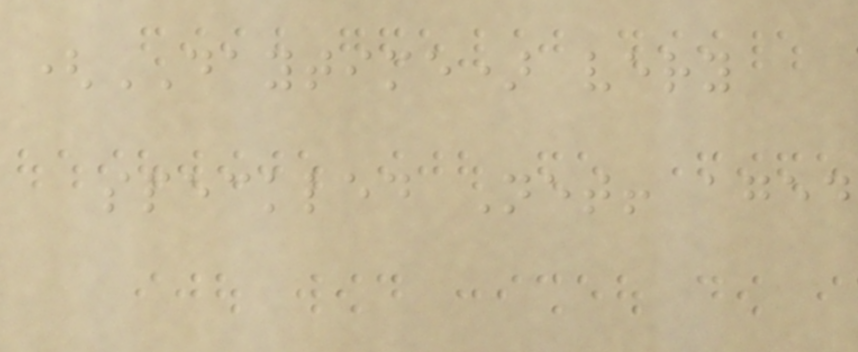(DAYTIME) very
speckled Net! aged
